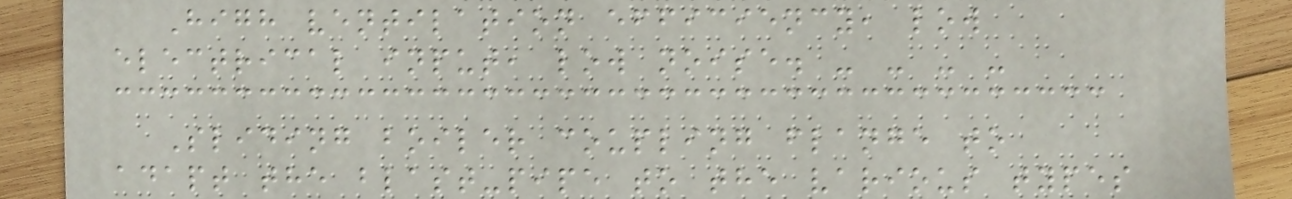High ventilation efficiency, low
electrical input, low noise. - - - -
Sliding boiler coupling flange to
adapt the blast-pipe to the various types
